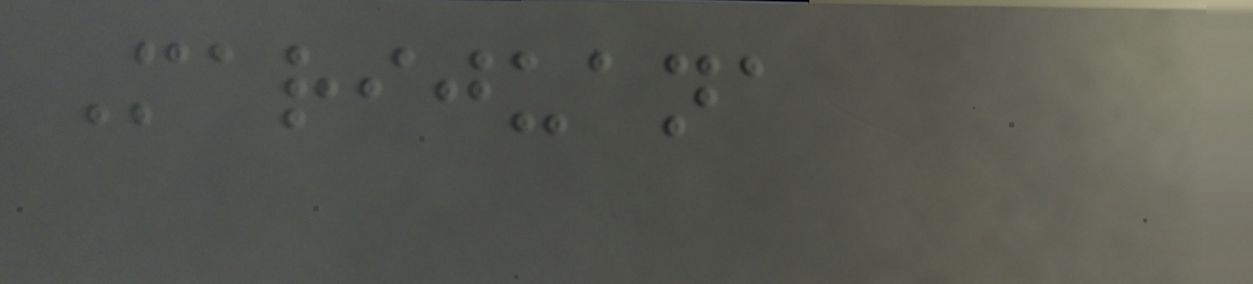Marijuana
